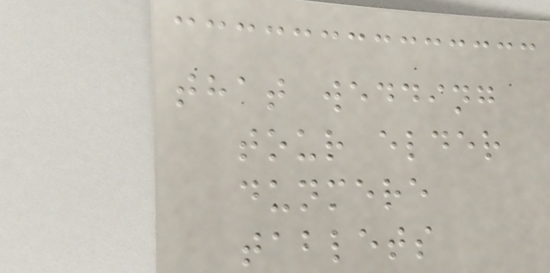that wedding
tour elder
dunmere
tablets
